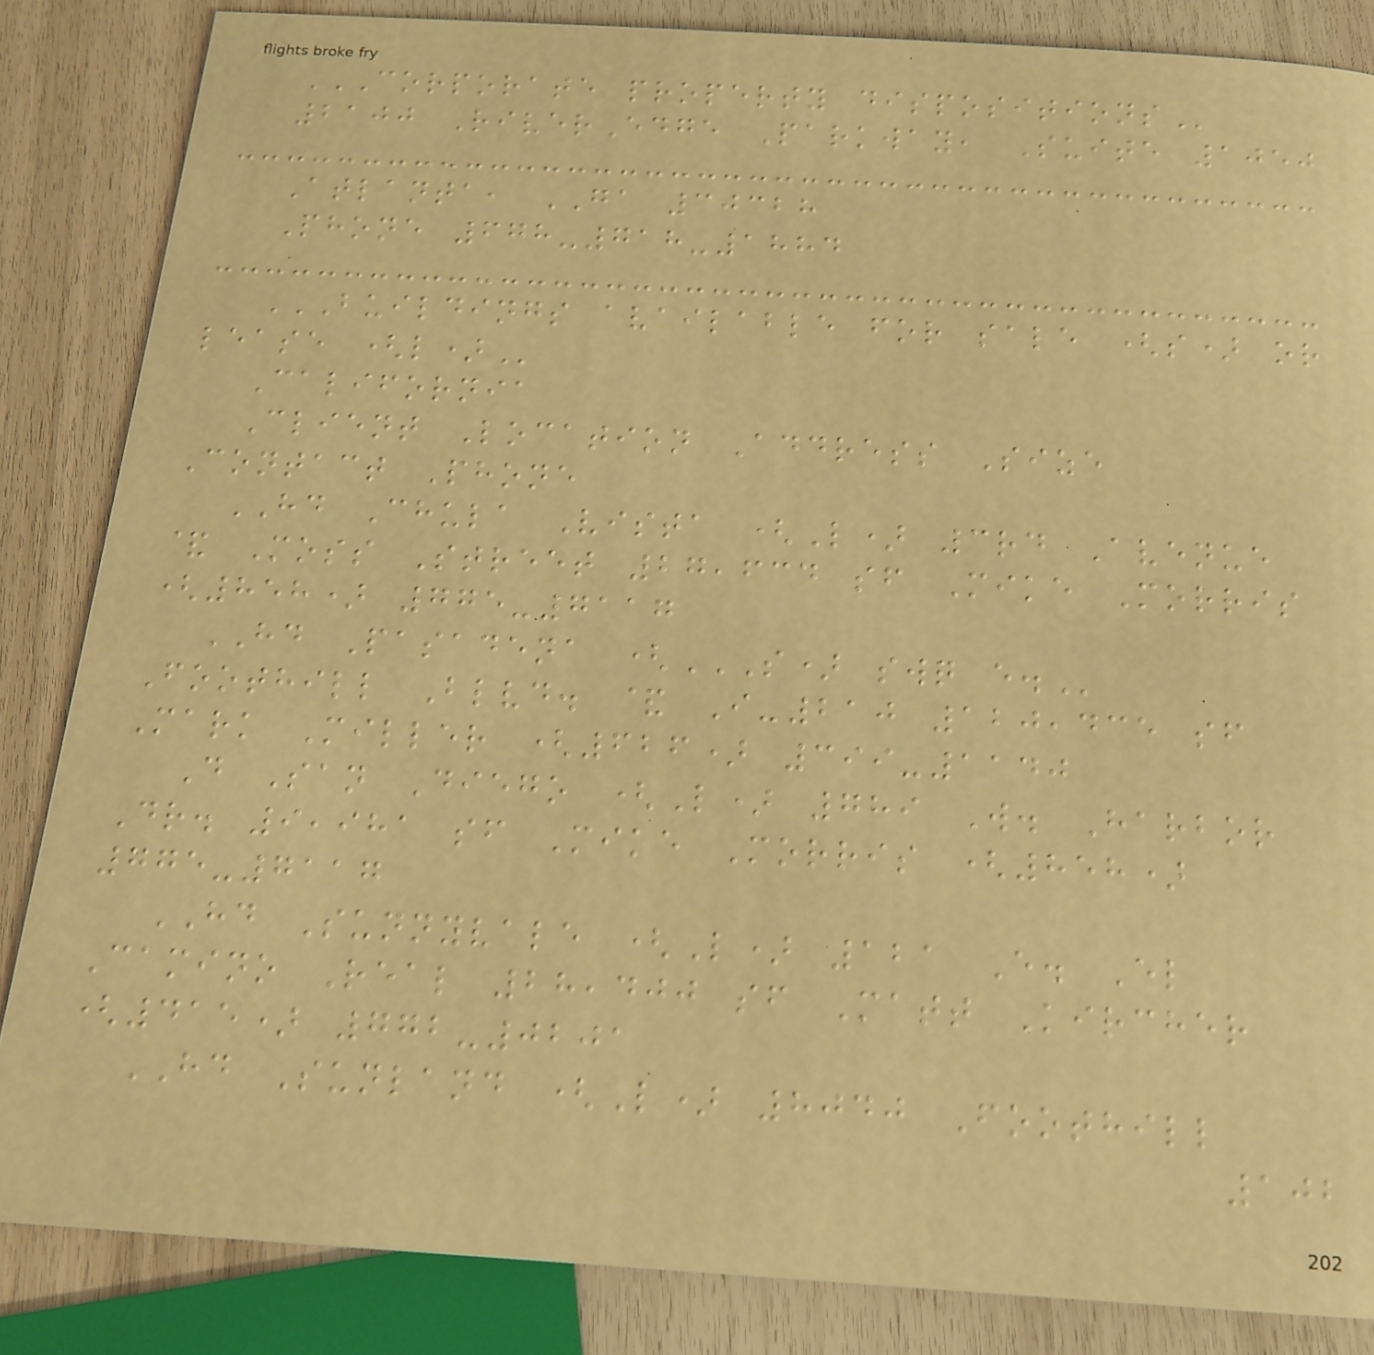CORPORATE PROPERTY DISPOSITIONS
2100 RiverEdge Parkway, Suite 1050
Atlanta, GA 30328
Phone 678-718-1884
BUILDINGS AVAILABLE FOR SALE (S) OR
LEASE (L)
California
Client Location Address Size
Contact Phone
HD Chula Vista (L) 3rd Avenue
& Moss Street 27,634 sf Mike Morris
(858) 775-7117
HD Pasadena (S) SWQ E.
Foothill Blvd. & I-210 120,435 sf
Mark Miller (626) 399-1140
D San Diego (L) 789 W. Harbor
Dr. 9,981 sf Mike Morris (858)
775-7117
HD Sunnyvale (L) 121 E. El
Camino Real 28,400 sf Matt Kircher
(415) 772-0201
HD Sunland (L) 8040 Foothill
102
